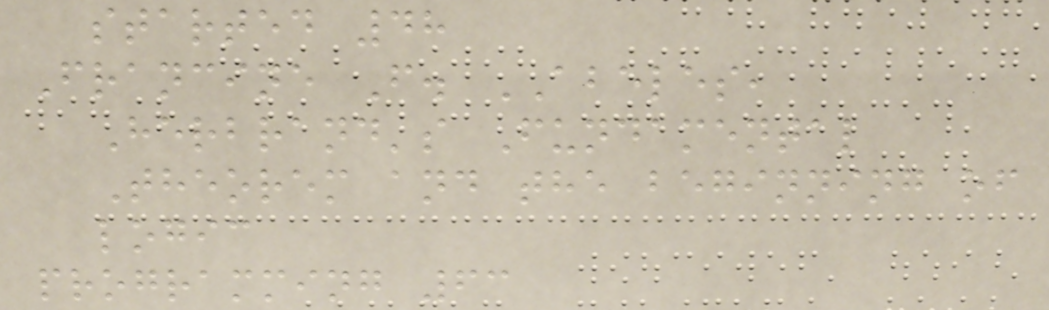started 48
Francine F. ABELES,
Herbrand's Fundamental
Theorem and the beginning of
logic
programming 63
